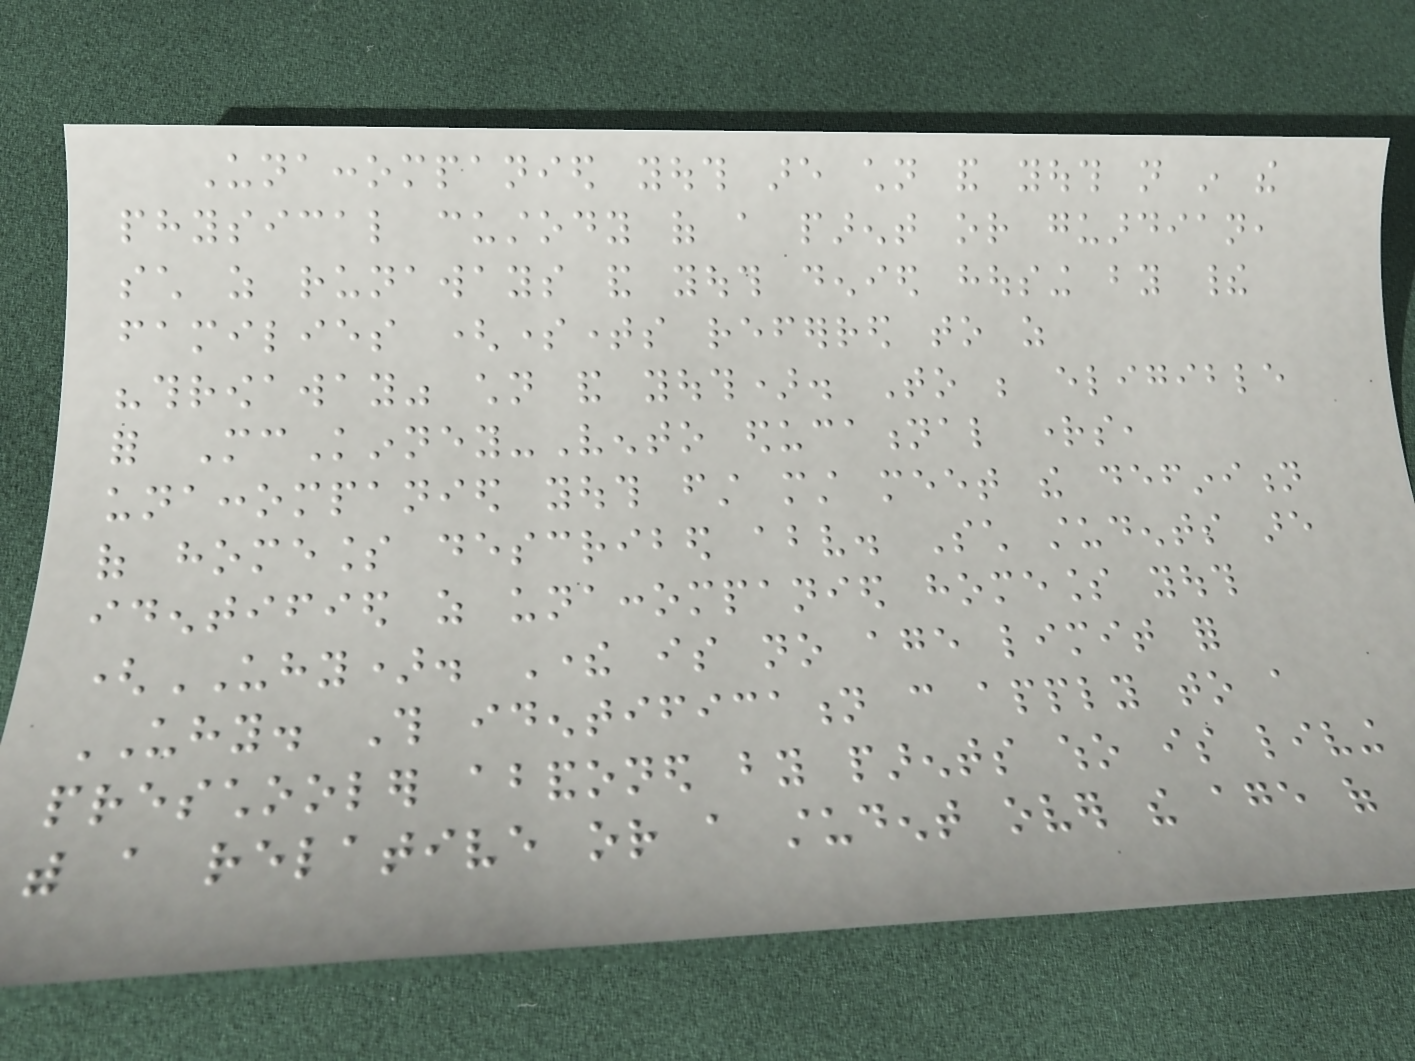Unaccompanied youth are children and youth not in the
physical custody of a parent or guardian,
such as runaways and youth denied housing by their
families (sometimes referred to as
"throwaway" children and youth). To be eligible
for McKinney-Vento educational rights,
unaccompanied youth first must meet the definition
of homeless described above. Such students are
identified as unaccompanied homeless youth
(UHY). There is no age limit for
UHY. This identification can apply to a
preschooler abandoned by parents who is living
with a relative or a student over the age of
